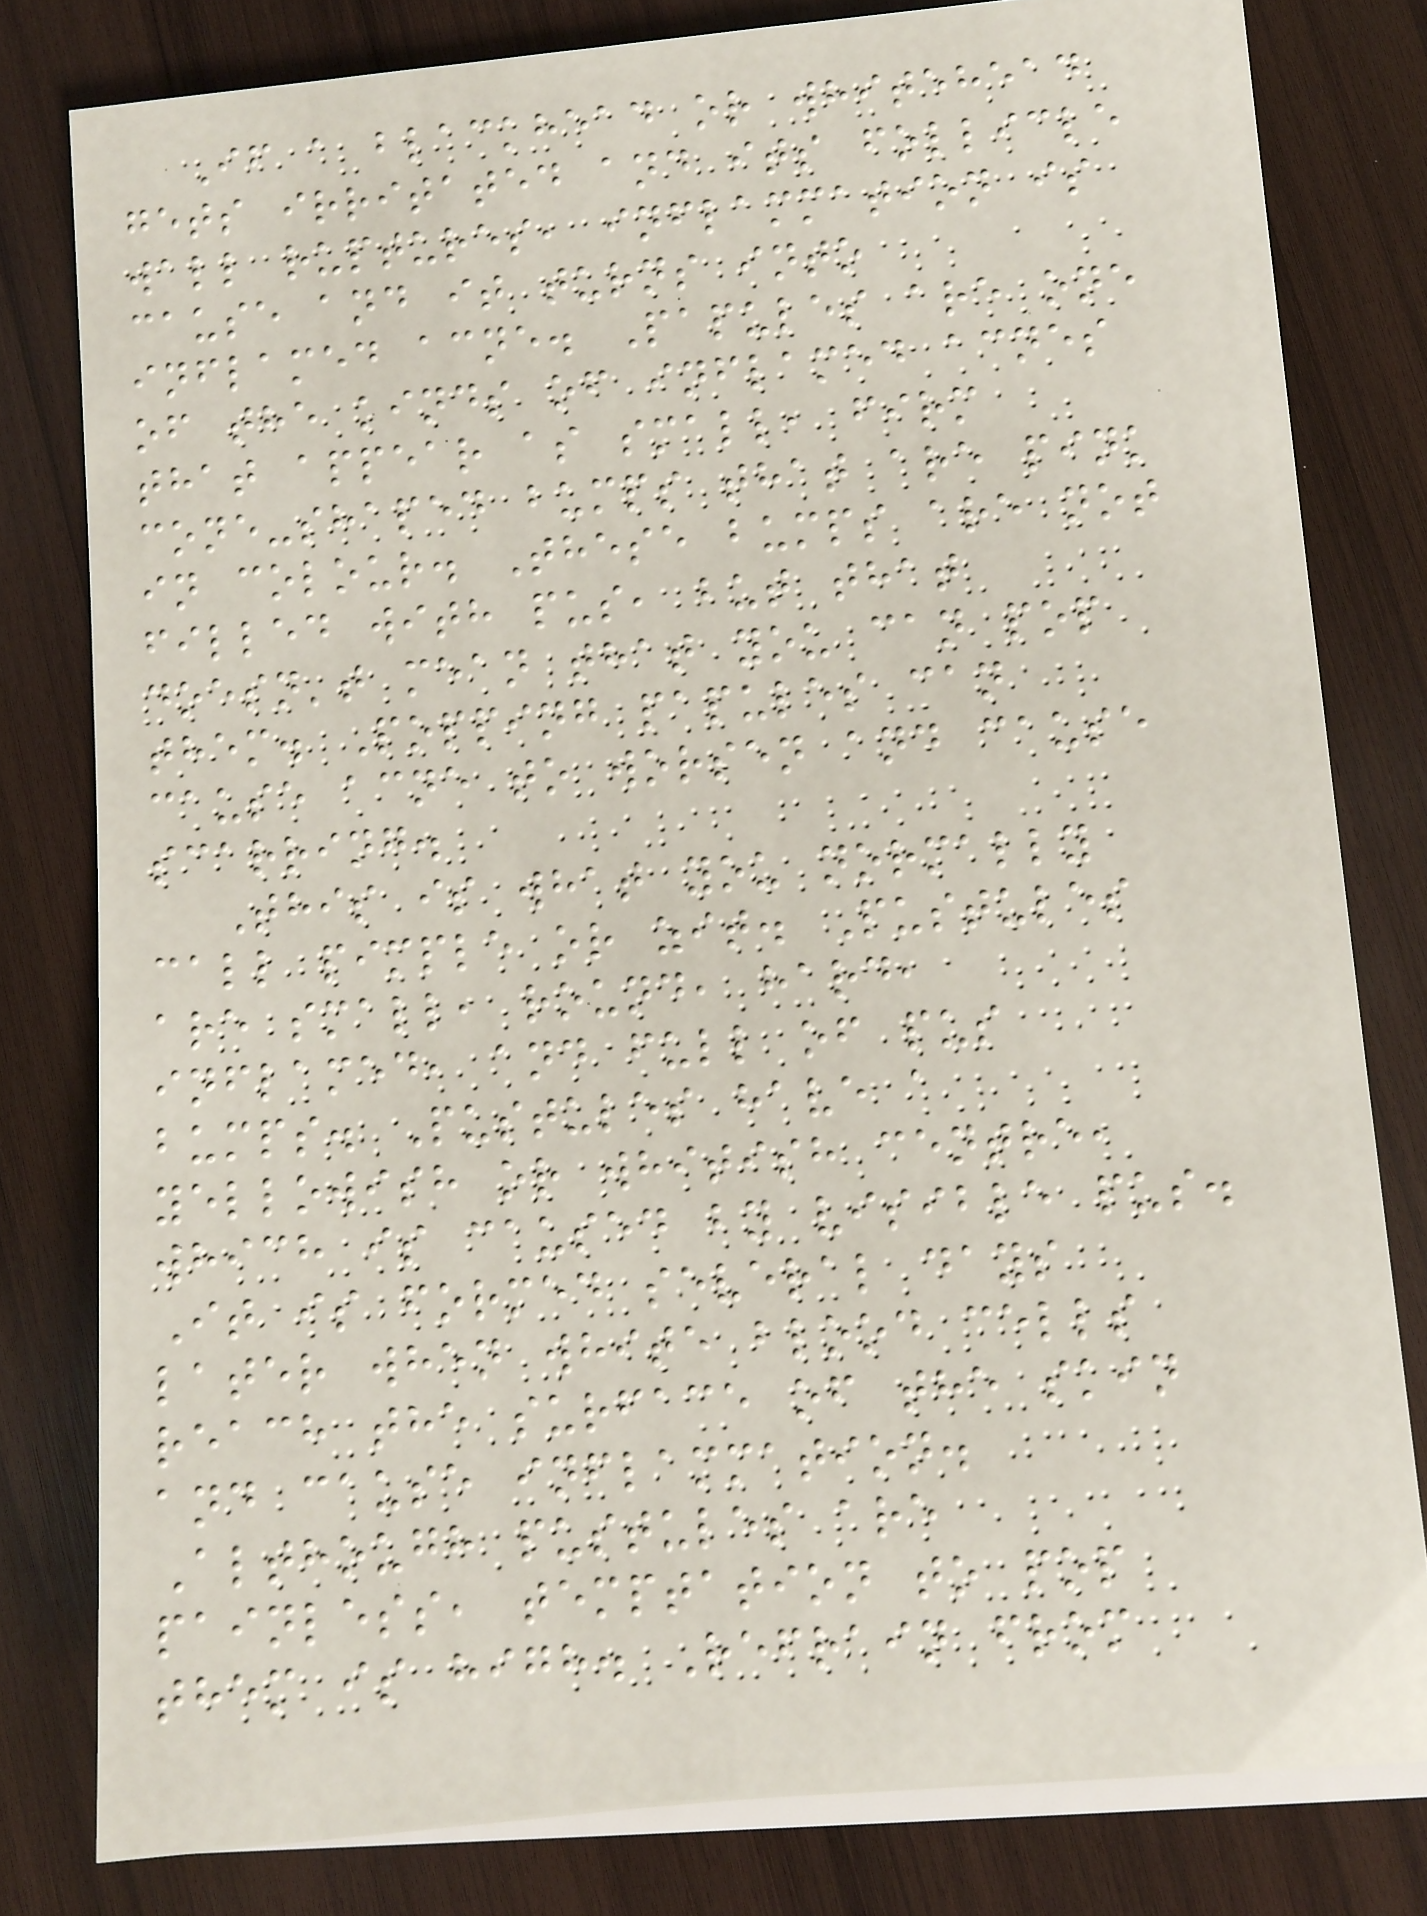If a blackhead or whitehead
gets irritated and its follicle
wall ruptures, inflammation is
cause and it turns into
inflamed acne. Papules are one
of the kinds of inflamed acnes
that appear as small, firm
cone-shaped bumps that are pink
in colour. These bumps are not
filled with pus, but that
doesn't mean that you can pop
them. Popping papules can
cause acne to worsen and cause
scarring.
This is what you normally
call pimple or zit. Pustules
are small, round, hard,
inflamed, and full of pus
bumps. Pustules have a
yellowish or whitish centre,
which is caused by visible pus.
It is formed several days
later when white blood cells
reach the surface of the skin
and cause inflammation.
Although pustules are
painless, temptation to pop
them is high. Refrain from
